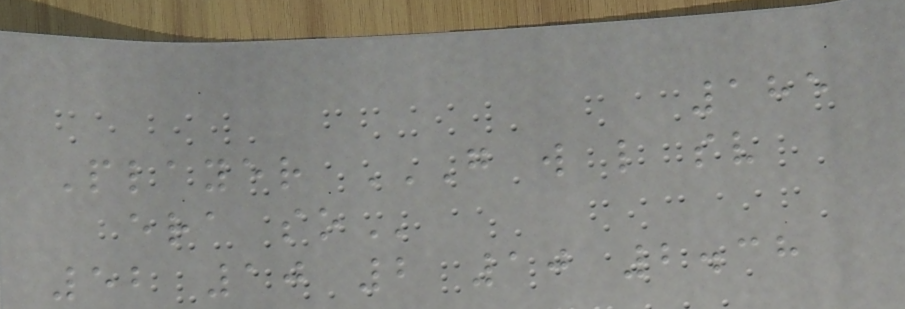185
Player G W L SV
ERA SO
52 10 2 10 2.38
